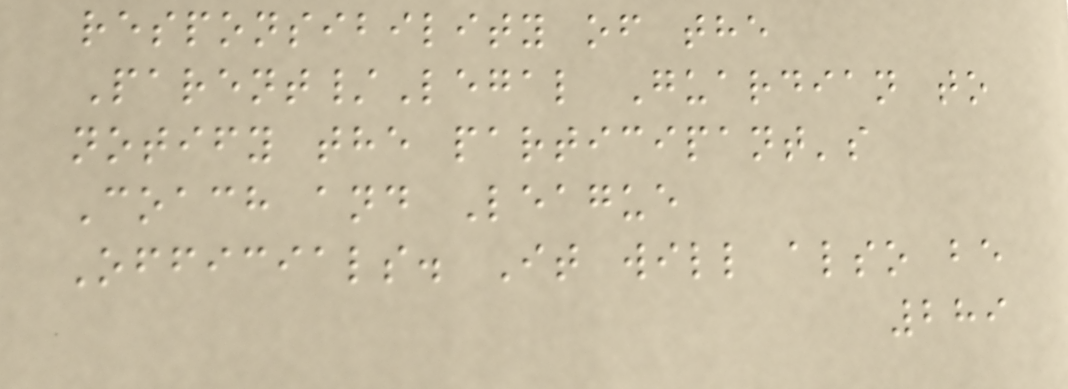responsibility of the
Parent/Legal Guardian to
notify the participant's
Coach and League
Officials. It will also be
289
